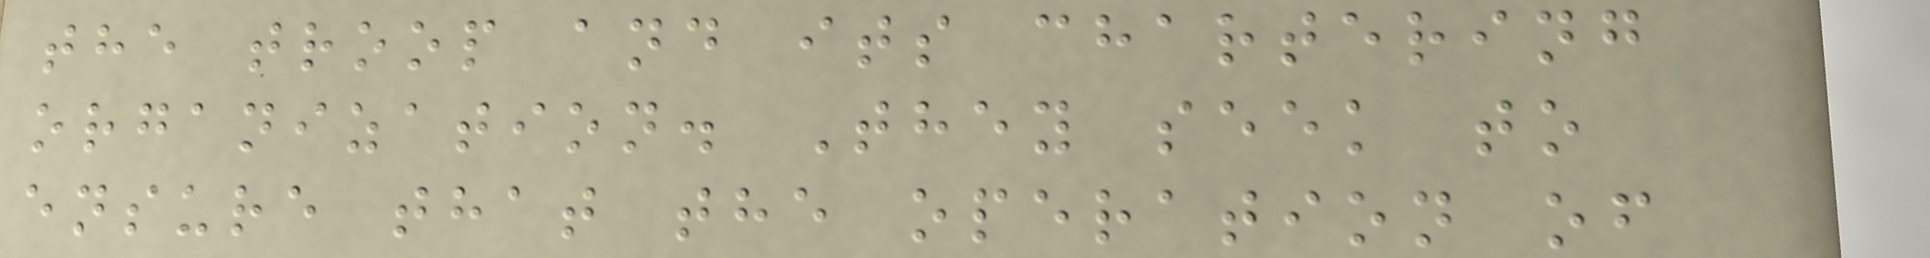the troop and its chartering
organization. They seek to
ensure that the operation of
